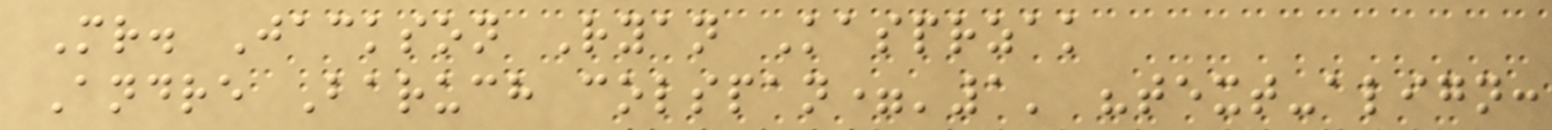Mr. Jackson Ryan Kasprzak
Andre Baruch colspan='1' "text-align:
